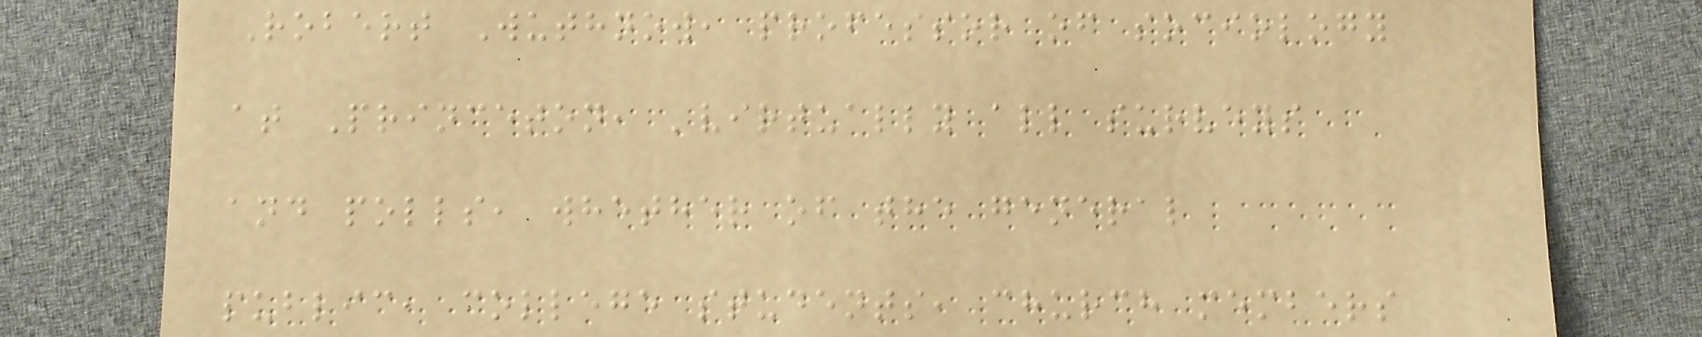Robert Wuthnow, professor of sociology
at Princeton, 'virtually all surveys
and polls, whether of the general
public, college students, church members
